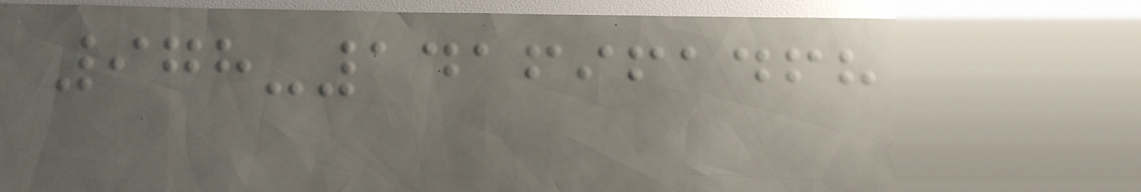978-1416961468
